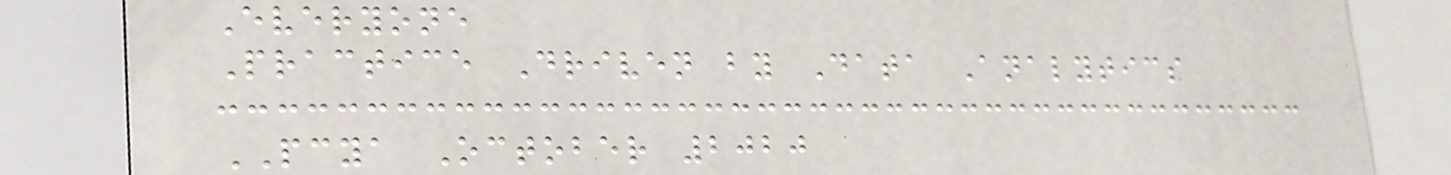Everyone
Practice Driven by Data Analytics
PCYA October 2020
